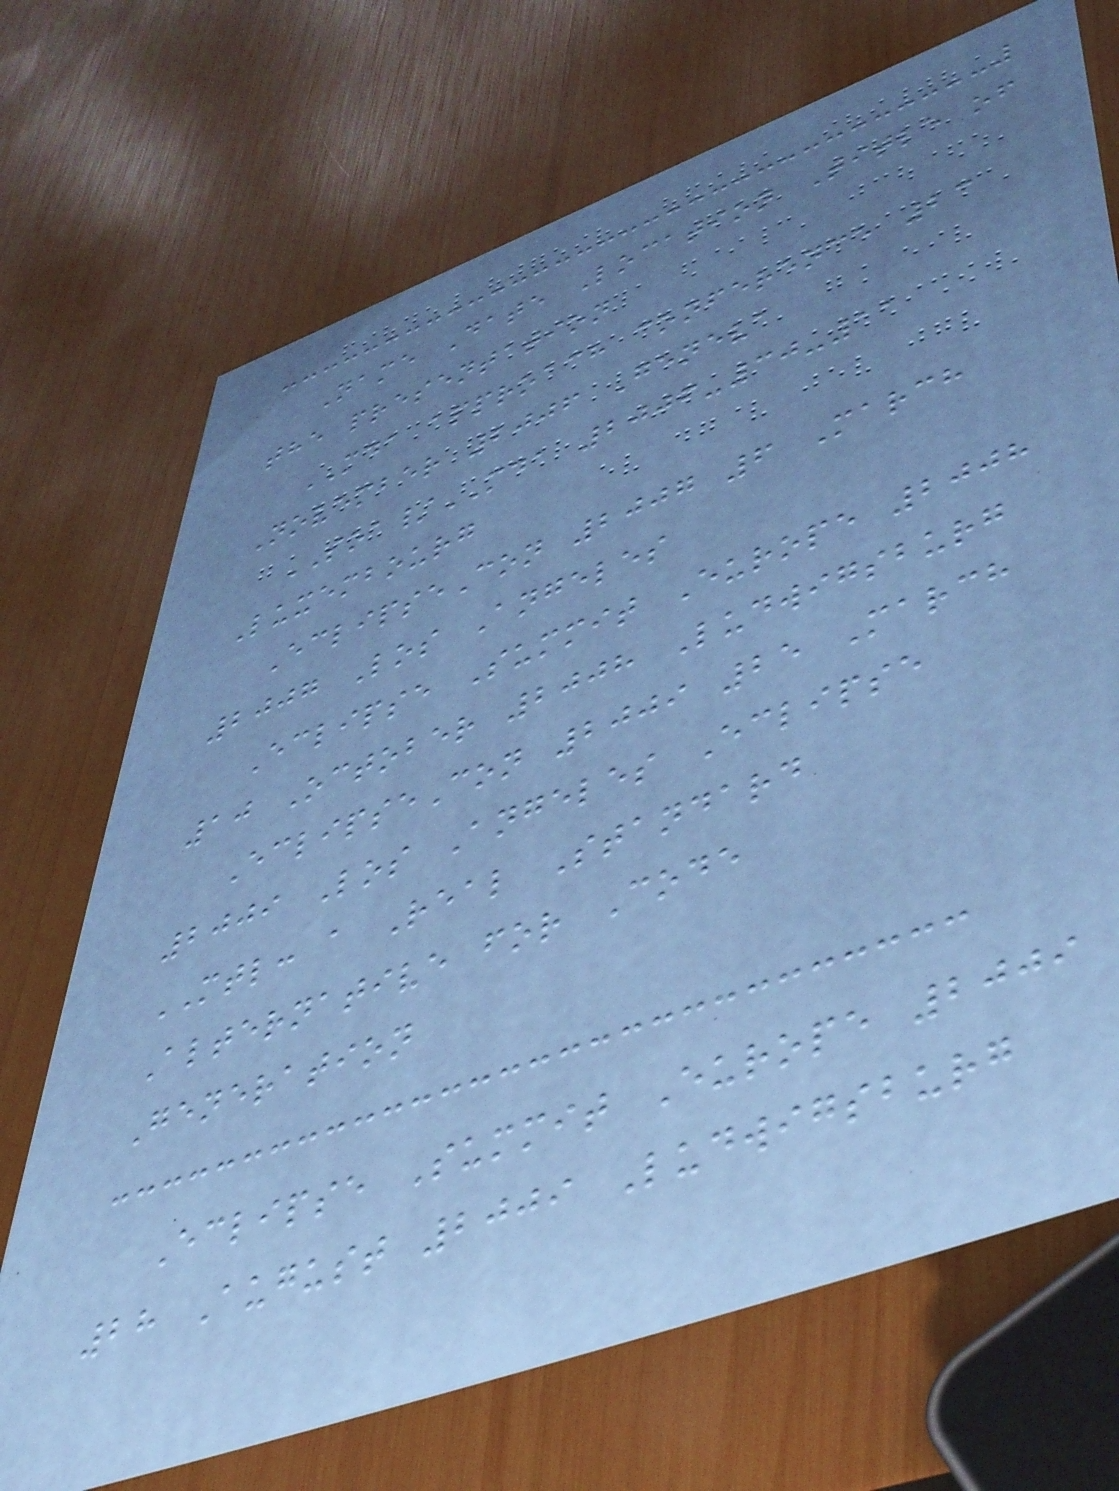Name Date Location Title of
the presentation
MDA approach conference 23
November 2006 Geneva
SOA/MDA 2006-30-11
Luxembourg
EclipseCon 2007 6 March
2007 Los Angeles
Eclipse Summit Europe 2008
10 October 2008 Ludwigsburg
EclipseCon 2009 25 March
2009 Los Angeles Eclipse
MTL: a Real Standard
Alternative for Code
Generation
Eclipse Summit Europe 2009
28 August 2009 Ludwigsburg
